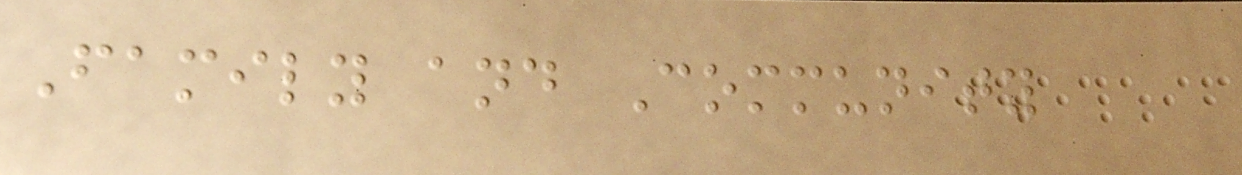Family and Community
